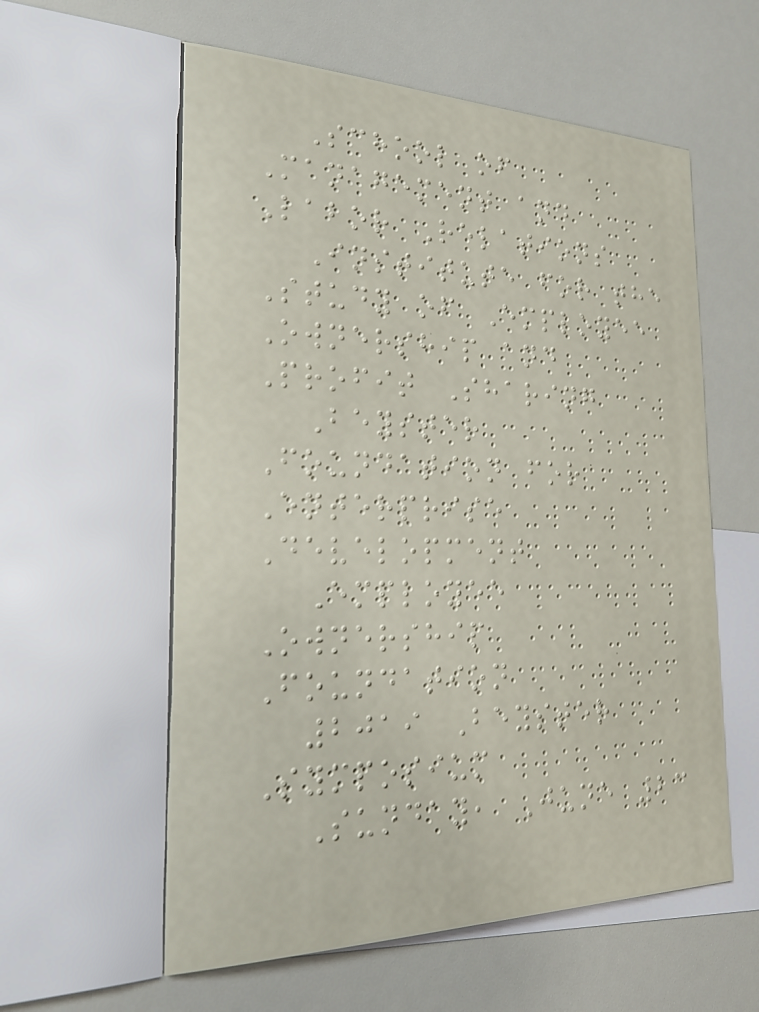School of
Management and
Labor Relations
Institute for the
Study of Employee
Ownership and
Profit Sharing
Beyster
Foundation for
Enterprise
Development
Employee
Ownership
Foundation
2019 Beyster
Symposium
Sunday, June 23
